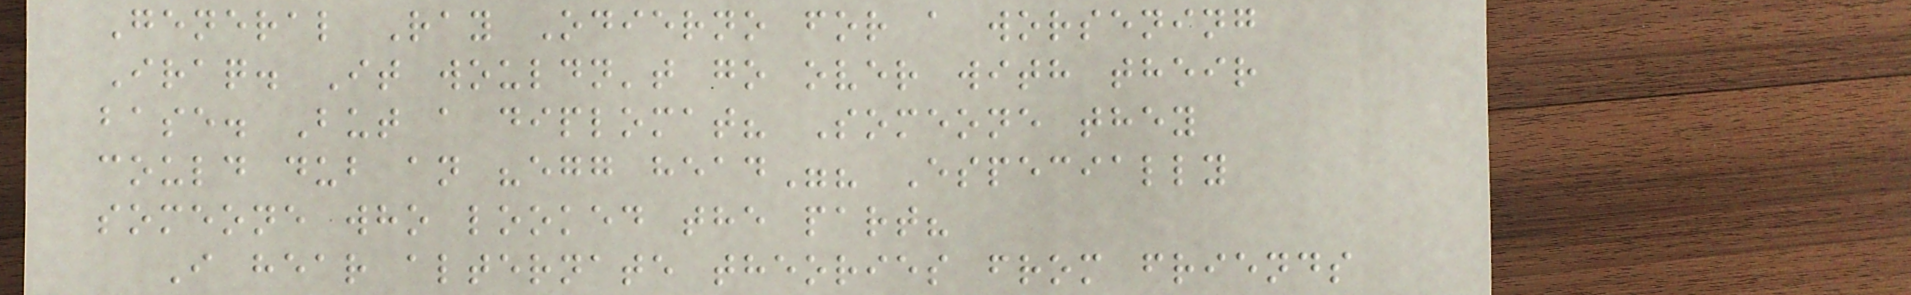General Ray Odierno for a worsening
Iraq. It wouldn't go over with their
base. But a diplomat? Someone they
could dub an "egg head"? Especially
someone who looked the part?
I hear alternate theories from friends
